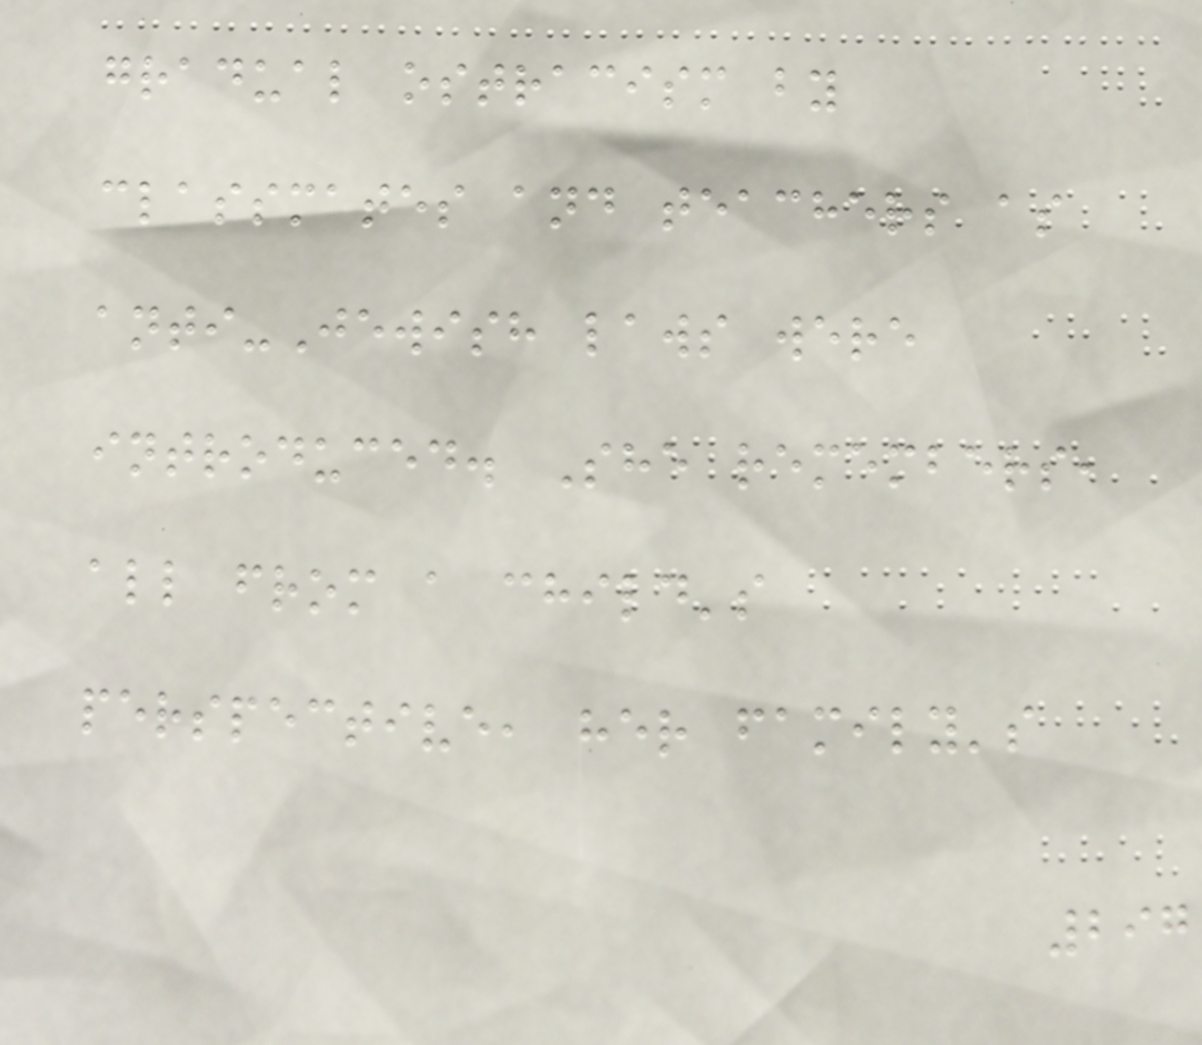gradual ostracism by
classmates and teachers as
anti-Jewish laws were
introduced. She remembers,
all from a child's
perspective, her family's
297
